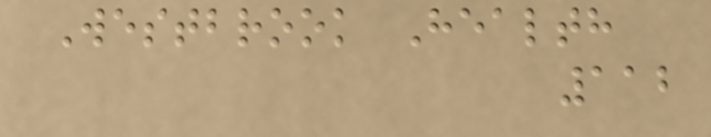Westbrook Health
112
